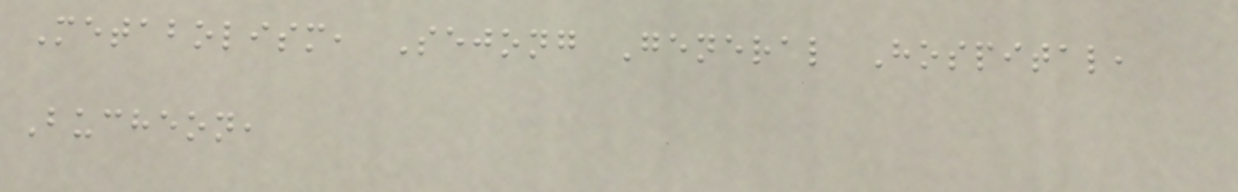Metabolism, Sejong General Hospital,
Bucheon,
